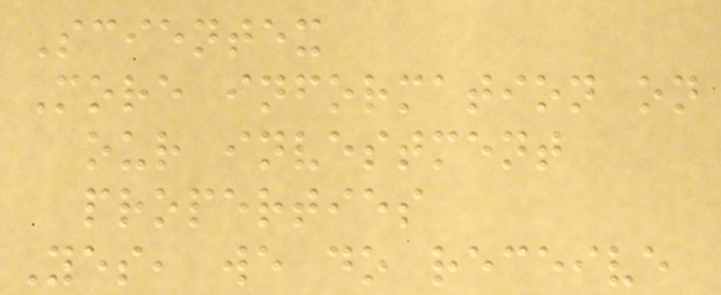Scientex
More information on
our investment
properties
Yes, we do receive
